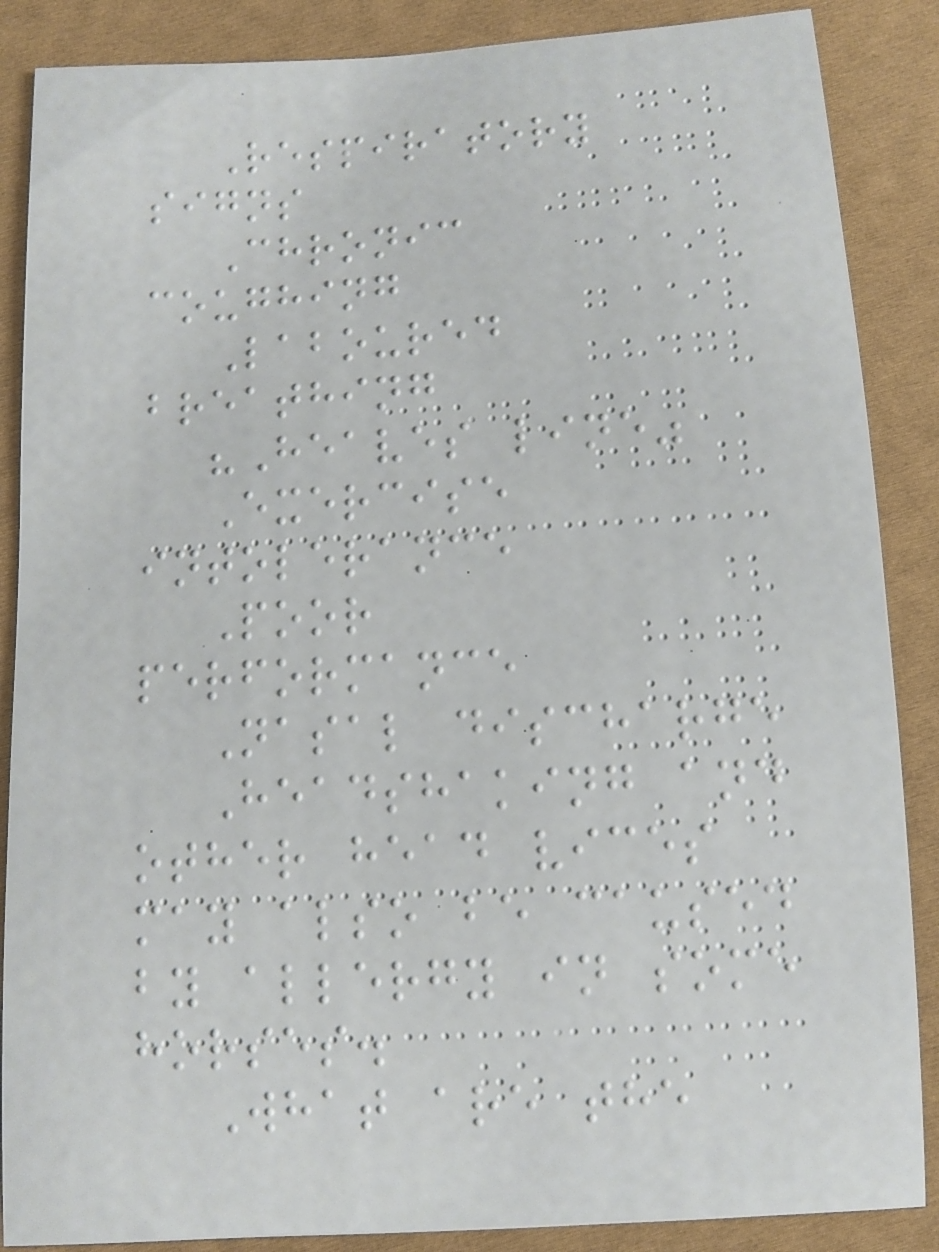Respiratory
signs
Chronic
coughing
Laboured
breathing
"Heaves line"
Exercise
intolerance
Poor
performance
Nasal discharge
Headshaking and
other head vices
may also be caused
by allergy in some
horses.
What are the
